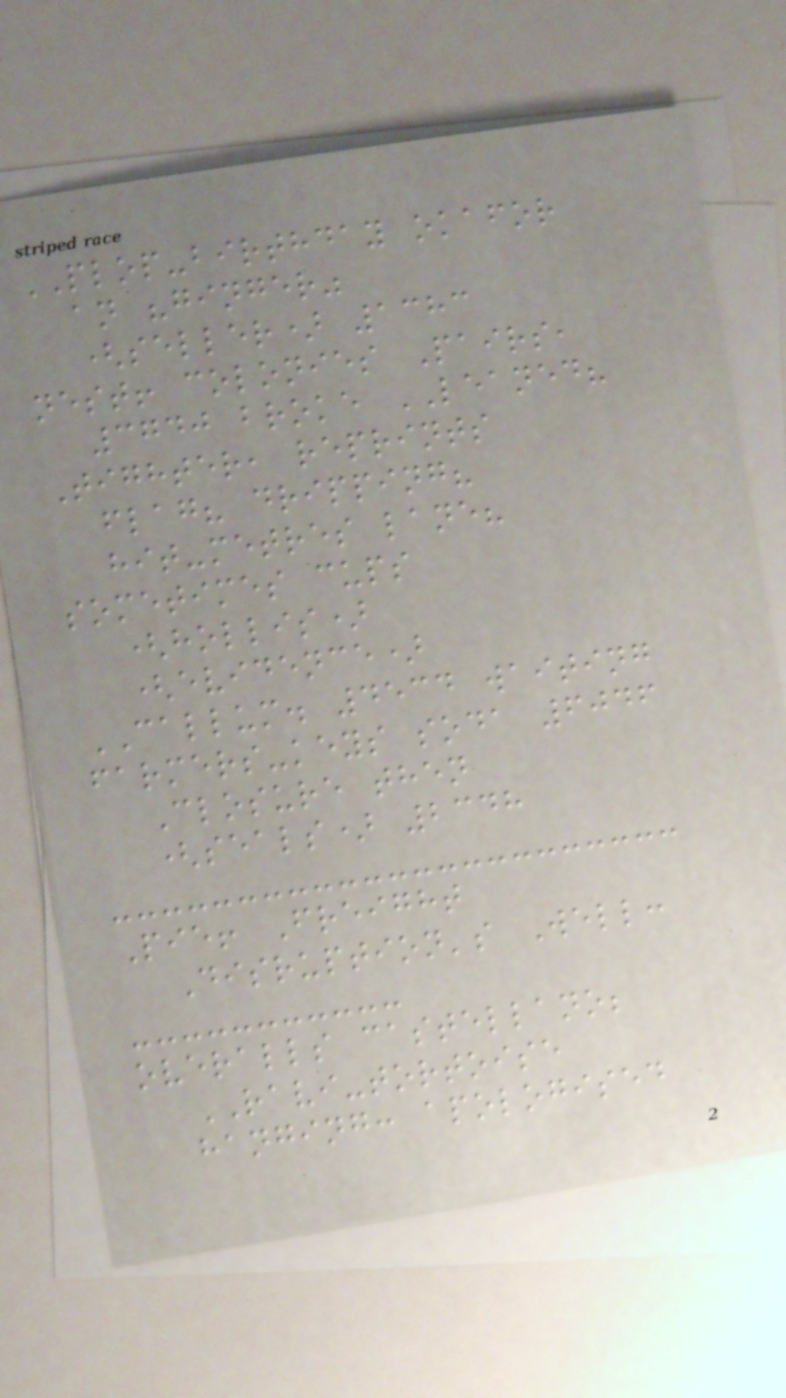PLOP-birthday okafor
an "ginger"
(seller) 1383
nest! colonies Pairs,
3740 broke LEANED?
Tighter, reprints
flag? dripping?
hit-metres lane?
sometimes cups
(hollis)
(evidence)
CALLUM. 4534 waiting
farmers-keys soda 6046
Closure then
(seals) 2348
Pie! Freight
Disruption's Well:
overalls castellano;
RAVI-tortoise
hanging: apologised
